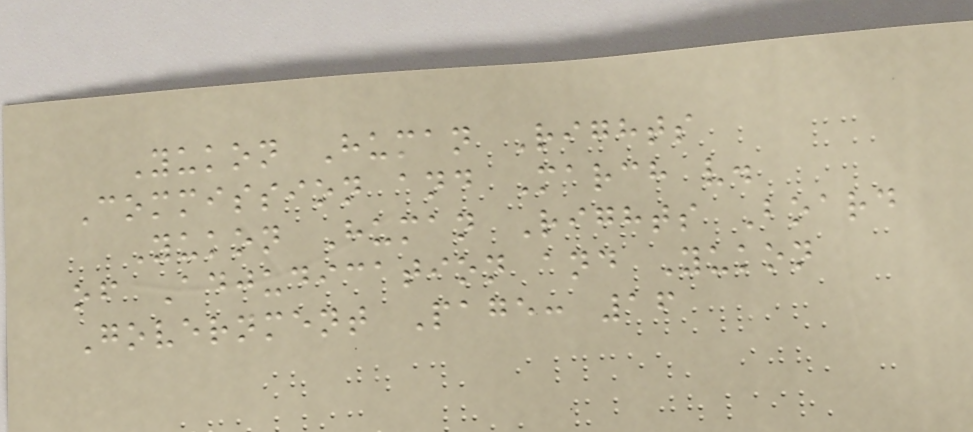Yukon Human Rights
Commission and March v.
Yukon Human Rights Board
of Adjudication and Yukon
Government Page: 16
